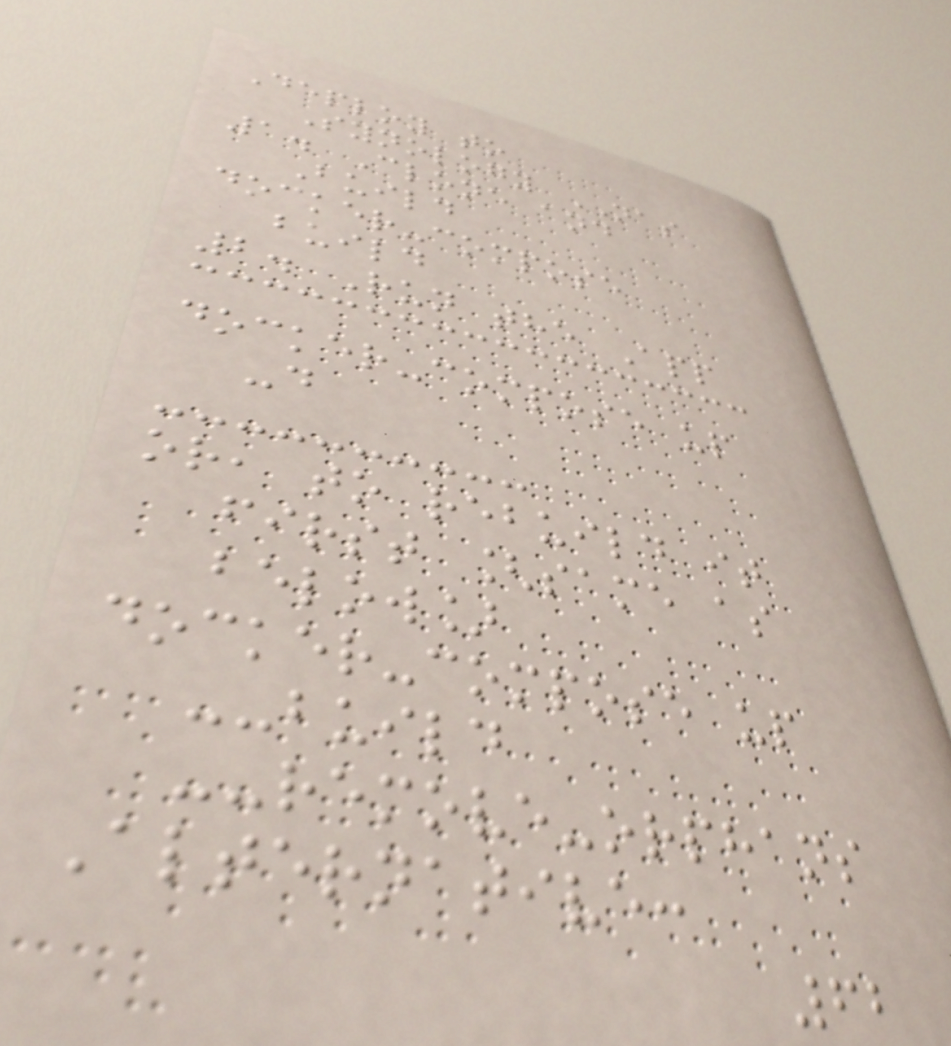Deploy to
Synology NAS
1. Clone and
Build
docker-compose
build
2. Run the App
docker-compose up
-d
or, to rebuild it
first [same as
below]
docker-compose up
--build
--remove-orphans
Alternative:
62
